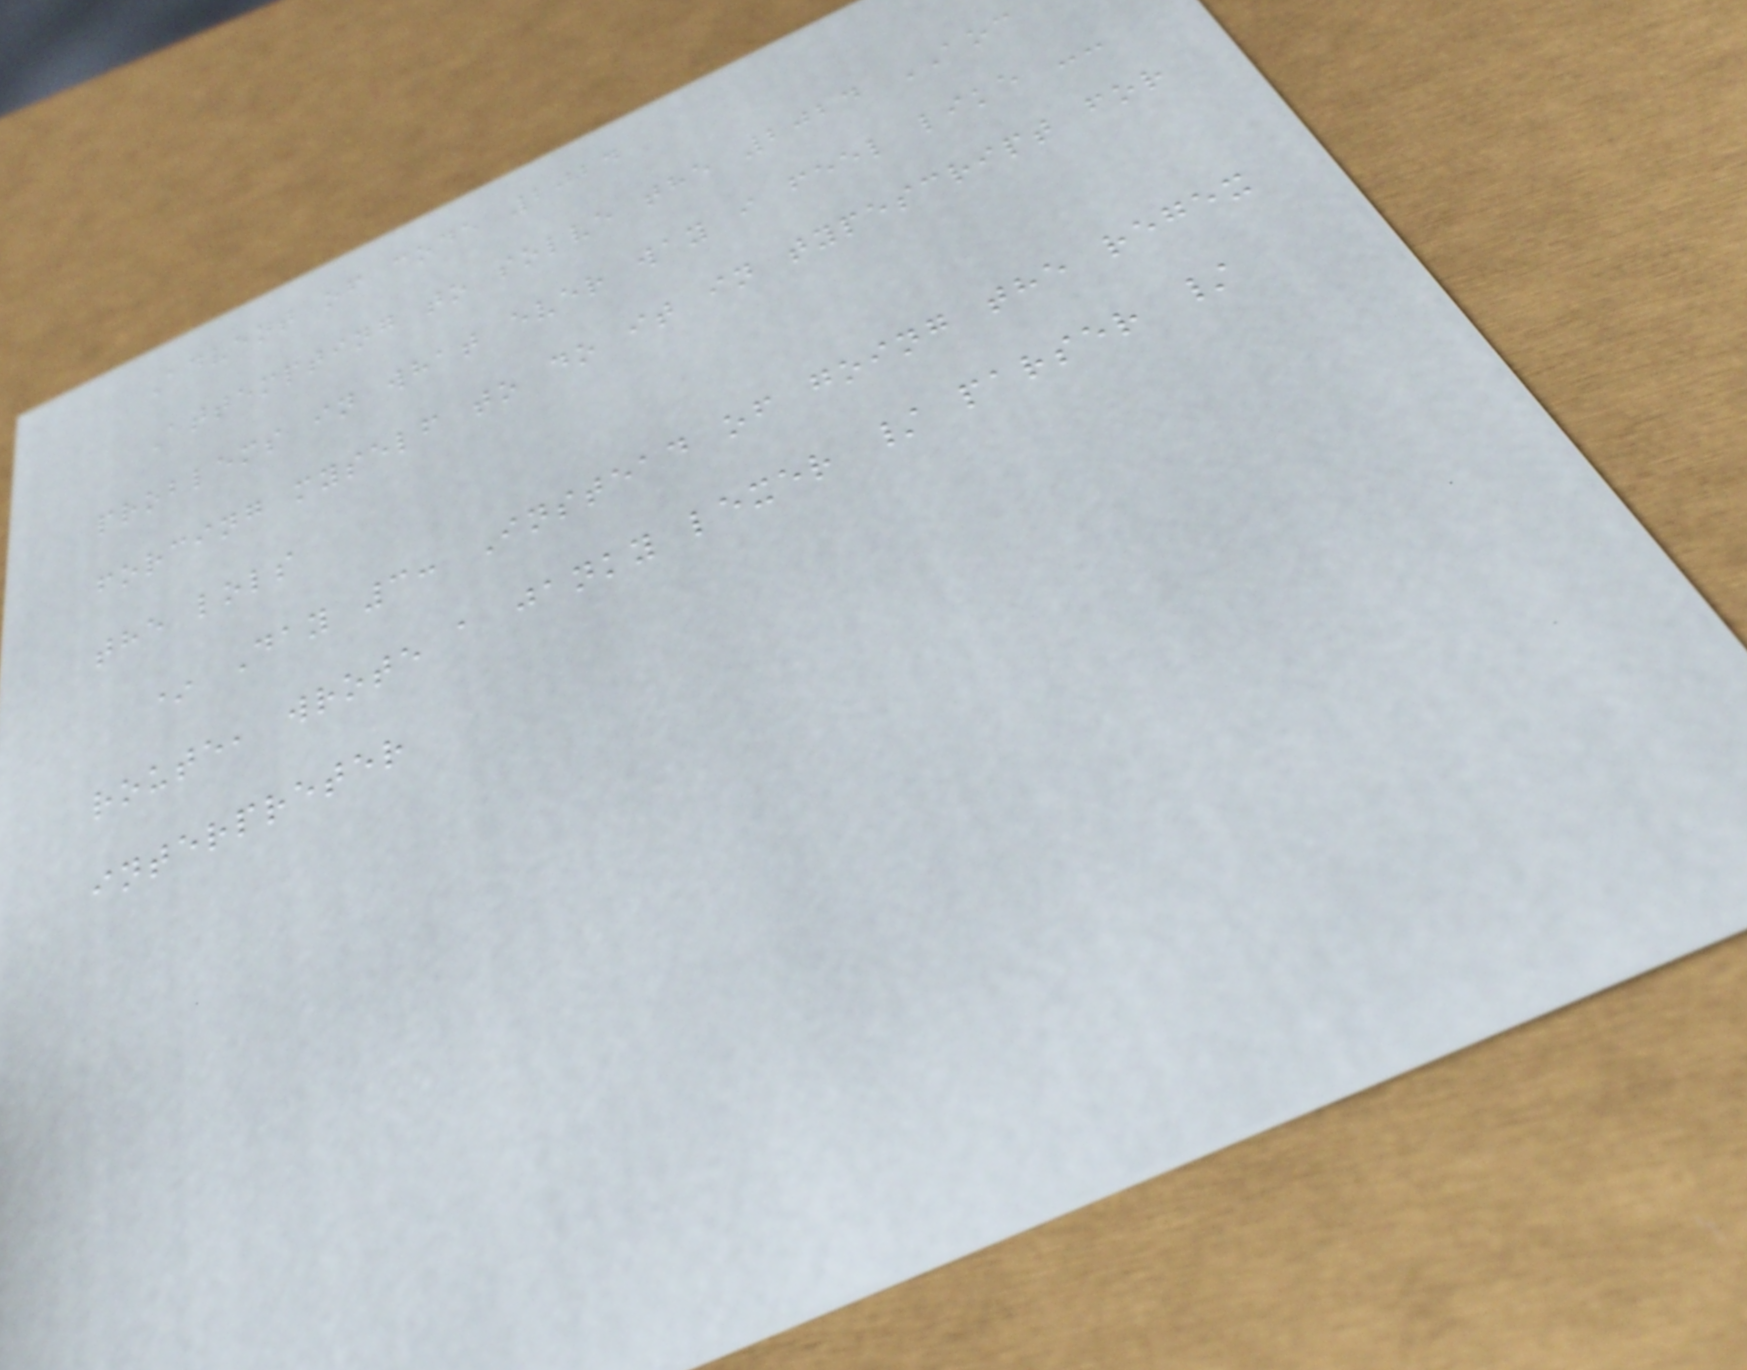Advent of code 2024
Attempting to solve the 2024 AOC
problems in what ever way i feel like --
forcing myself to do it in typescript for
the lols
* Day 3: Instead of going the regex
route, wrote a janky lexer / parser /
interpreter
